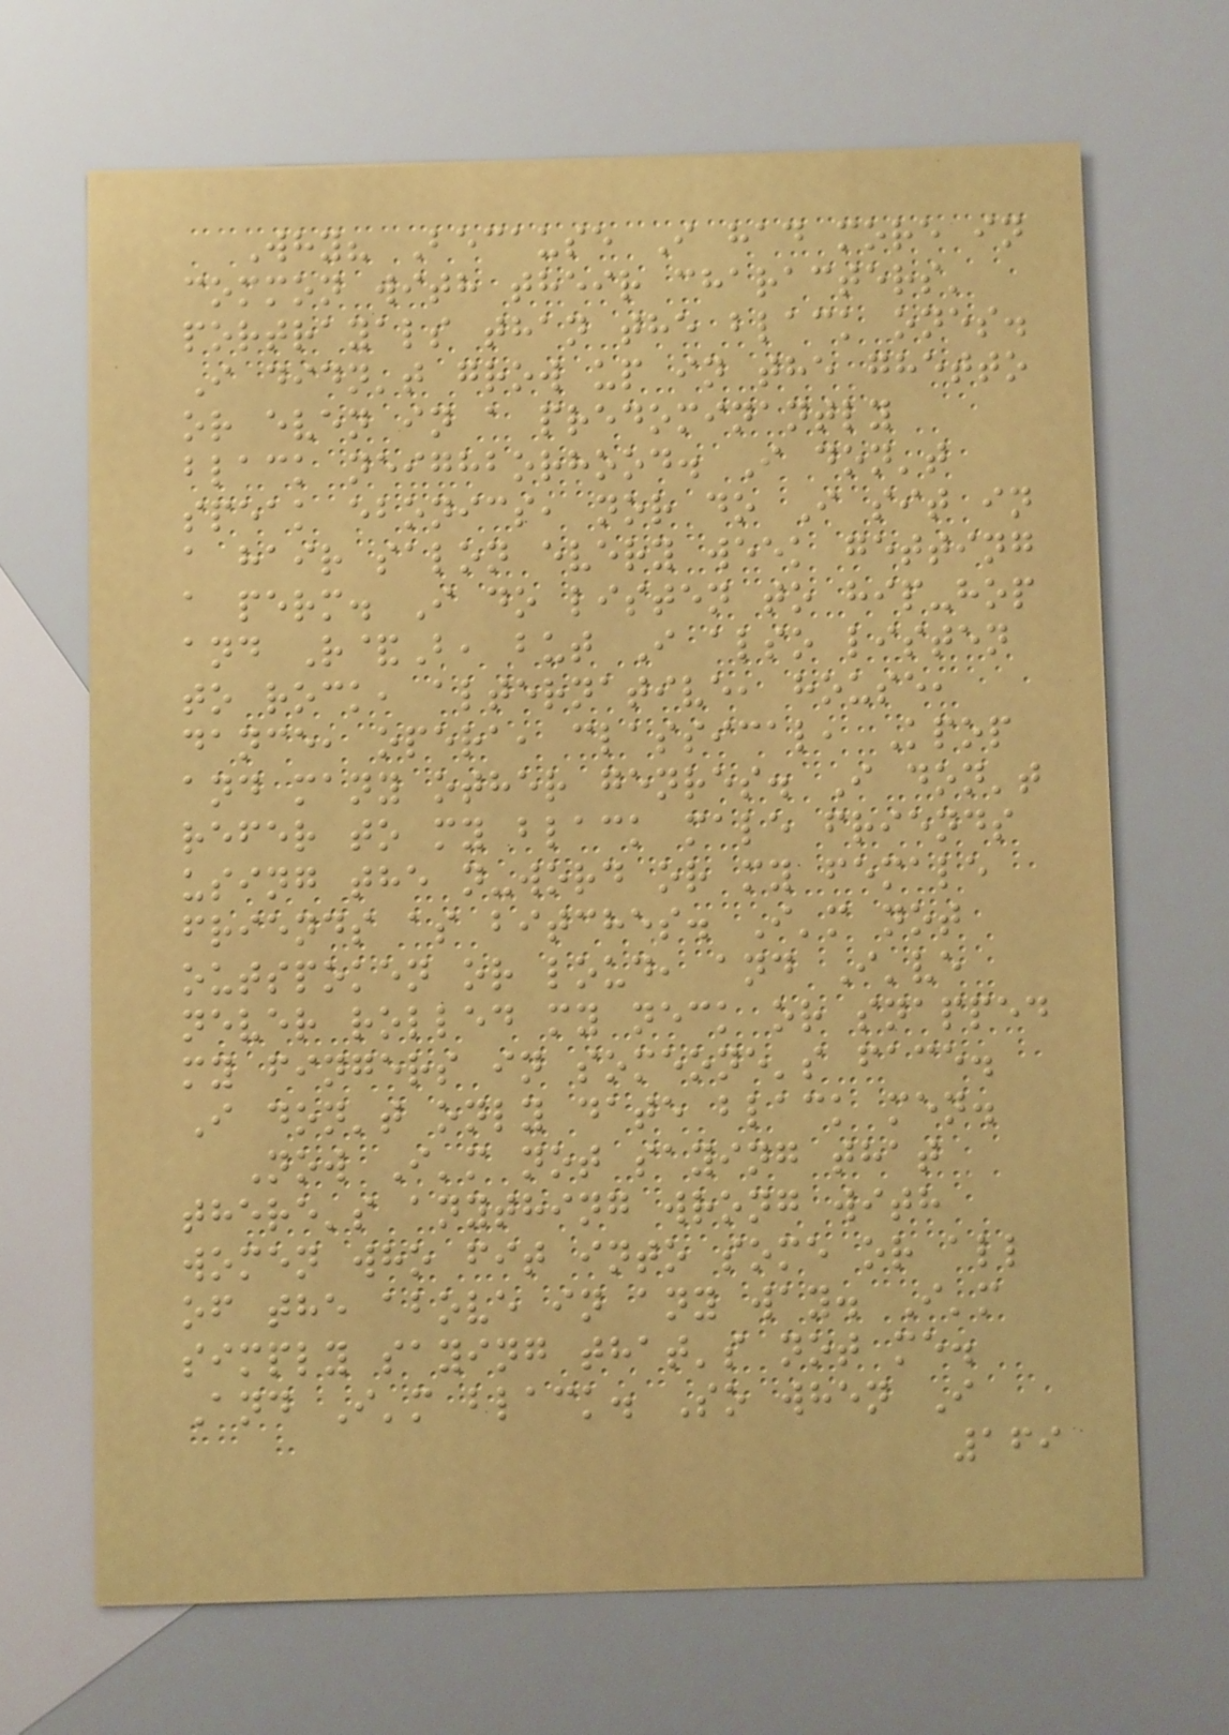Why? Because I had more in
common with their characters'
portrayals than the black ones.
I didn't grow up in the ghetto
or even in a predominantly
black neighborhood. I don't
speak ebonics, nor do I sit in
a hair salon every week getting
a perm. I do listen to hip-hop
and R&B, but I also listen
to rock, alternative, house,
dance, opera, classical, Kpop
and many other genres. I don't
refer to my black male friends
using the n-word or my female
friends as bitches. I'm not
outspoken or loud, and I've
never rolled my neck or snapped
my fingers in someone's face.
I don't only date black men.
Now I'm not saying that
there's anything wrong with
women who fit into some or all
of the above in any way. I'm
simply saying that's not me.
And I'm black. So when I
169
